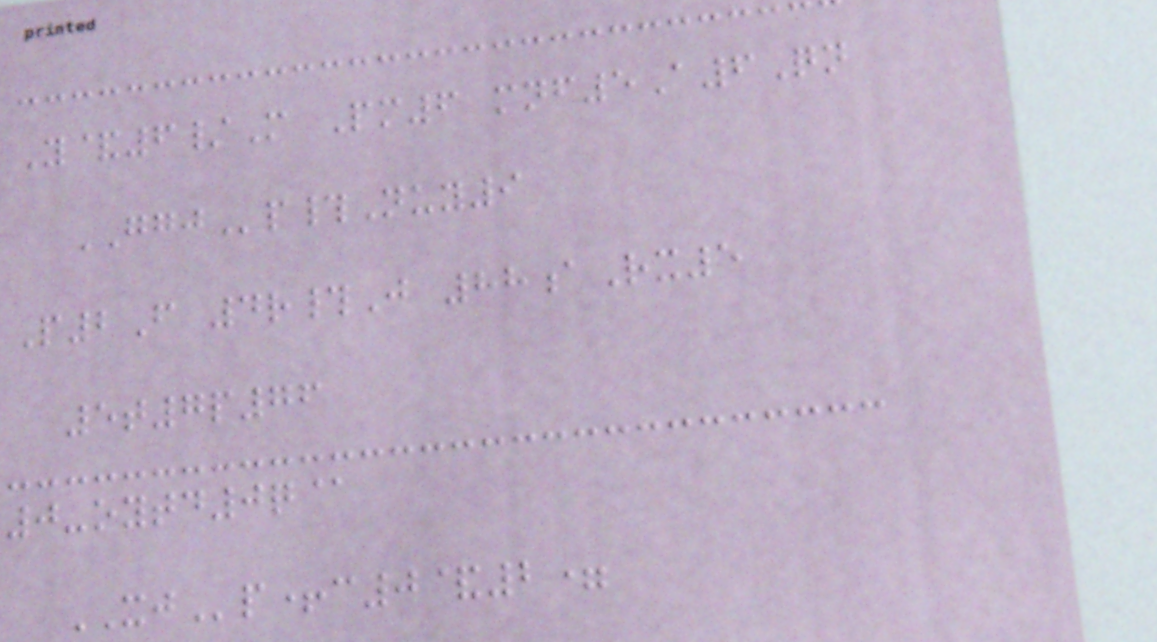Y&6/M Pm6 mnf5A6Qn
GGJp#Nuy9
P2F 4r#J 88aRx5
5t7p76
0-oytd0q@
XJp+c0&2=
